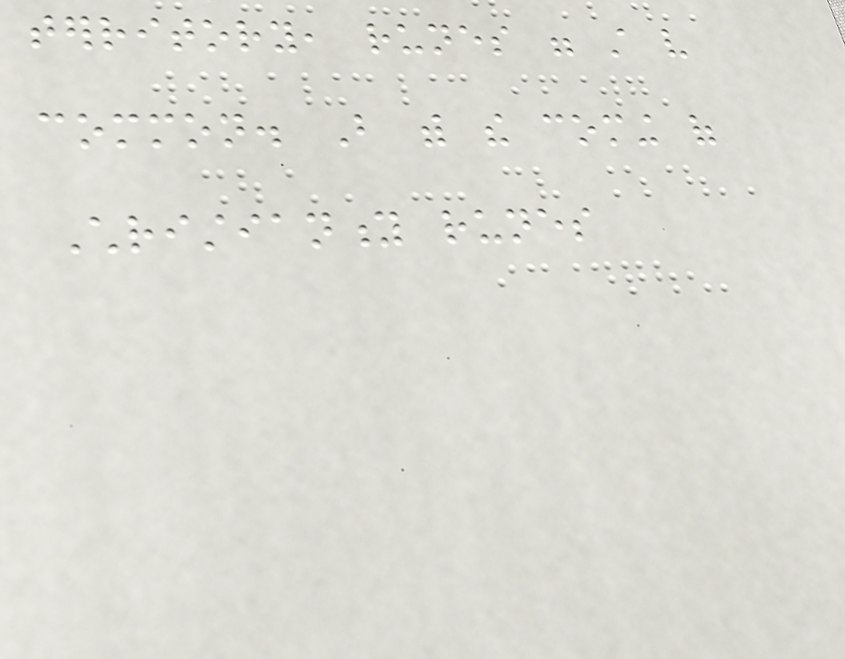territory, runes were still very
common. But with the coming of
Christianity runes
